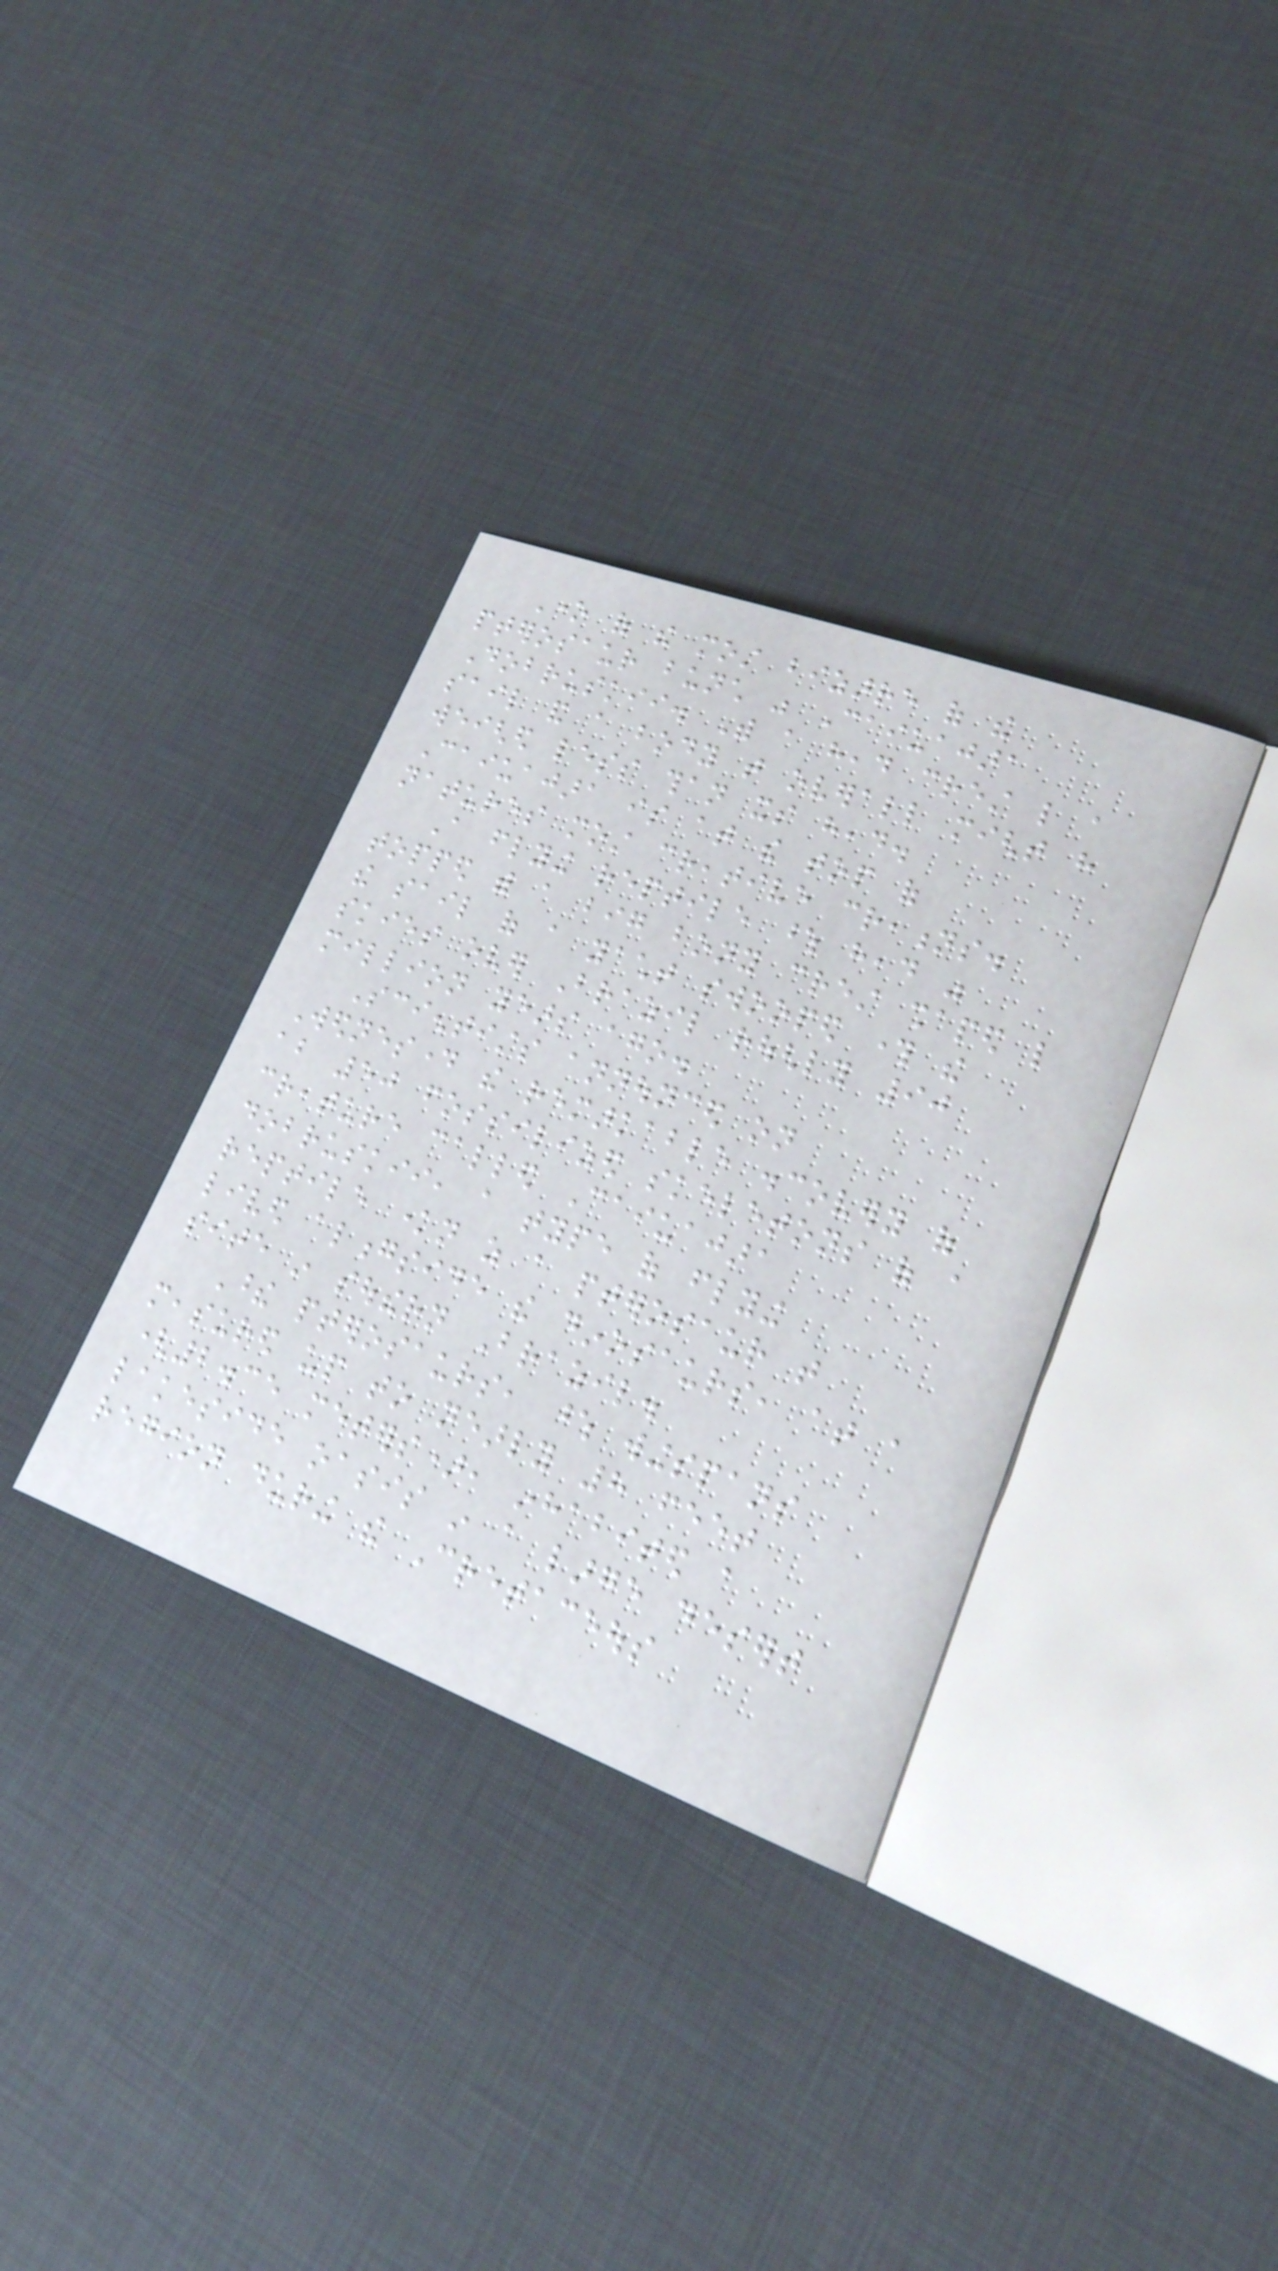One of the most bizarre of the
pterosaur bunch was Caiuajara
Dobruskii. With a head crest like a
sail and a body that overall might have
weighed less than its head.
Caiuajara is at the top of
natures most creative creations.
A flying reptile whose head was
topped with a big bony crest shaped like
the sail of a yacht swooped through the
skies over Brazil roughly 90
million years ago.
Scientists announced on
Wednesday the remarkable discovery of
about 50 fossilized skeletons of a
creature called Caiuajara
dobruskii, a type of flying
reptile known as a pterosaur that
lived alongside the dinosaurs, at a
site in southern Brazil.
These pterosaurs, whose wingspans
measured up to nearly 8 feet
(2.35 meters), inhabited a
lakeside oasis in a large desert
region during the Cretaceous
